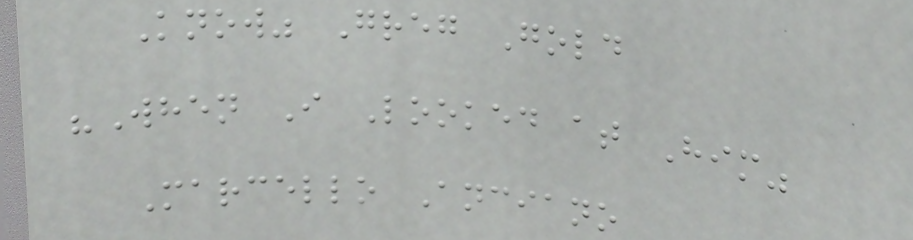Know" Greg Gold
"When I Looked at Him"
Marcello Anciano
